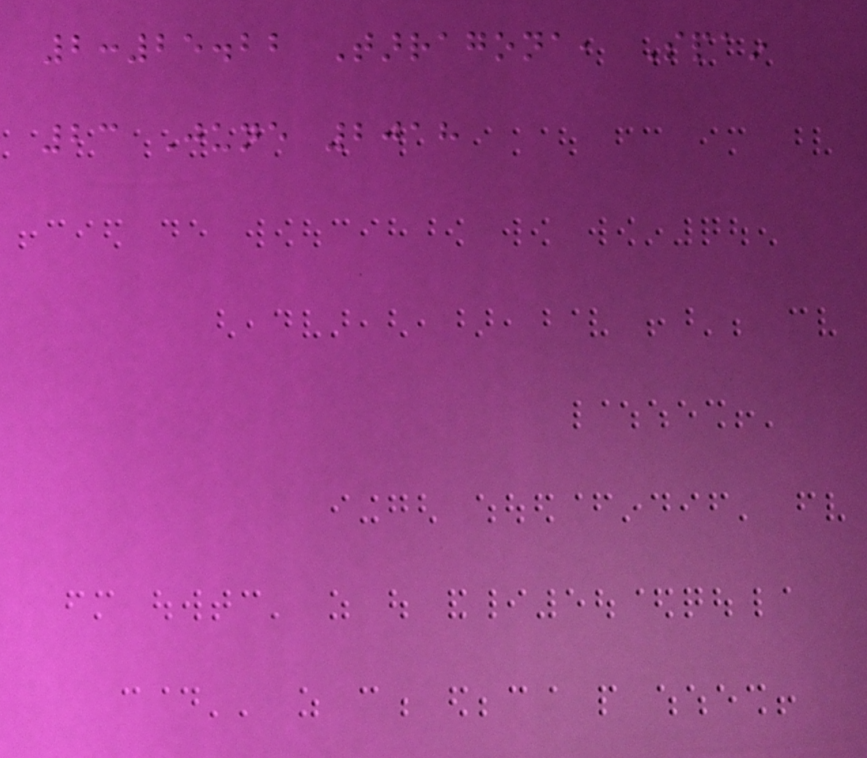2:25.22 Tarragona, Spain
23 June 2018
